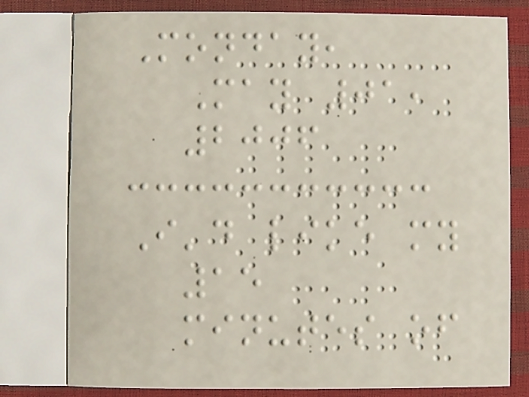Monday,
May 01,
2006
I'd like my
15
minutes of
